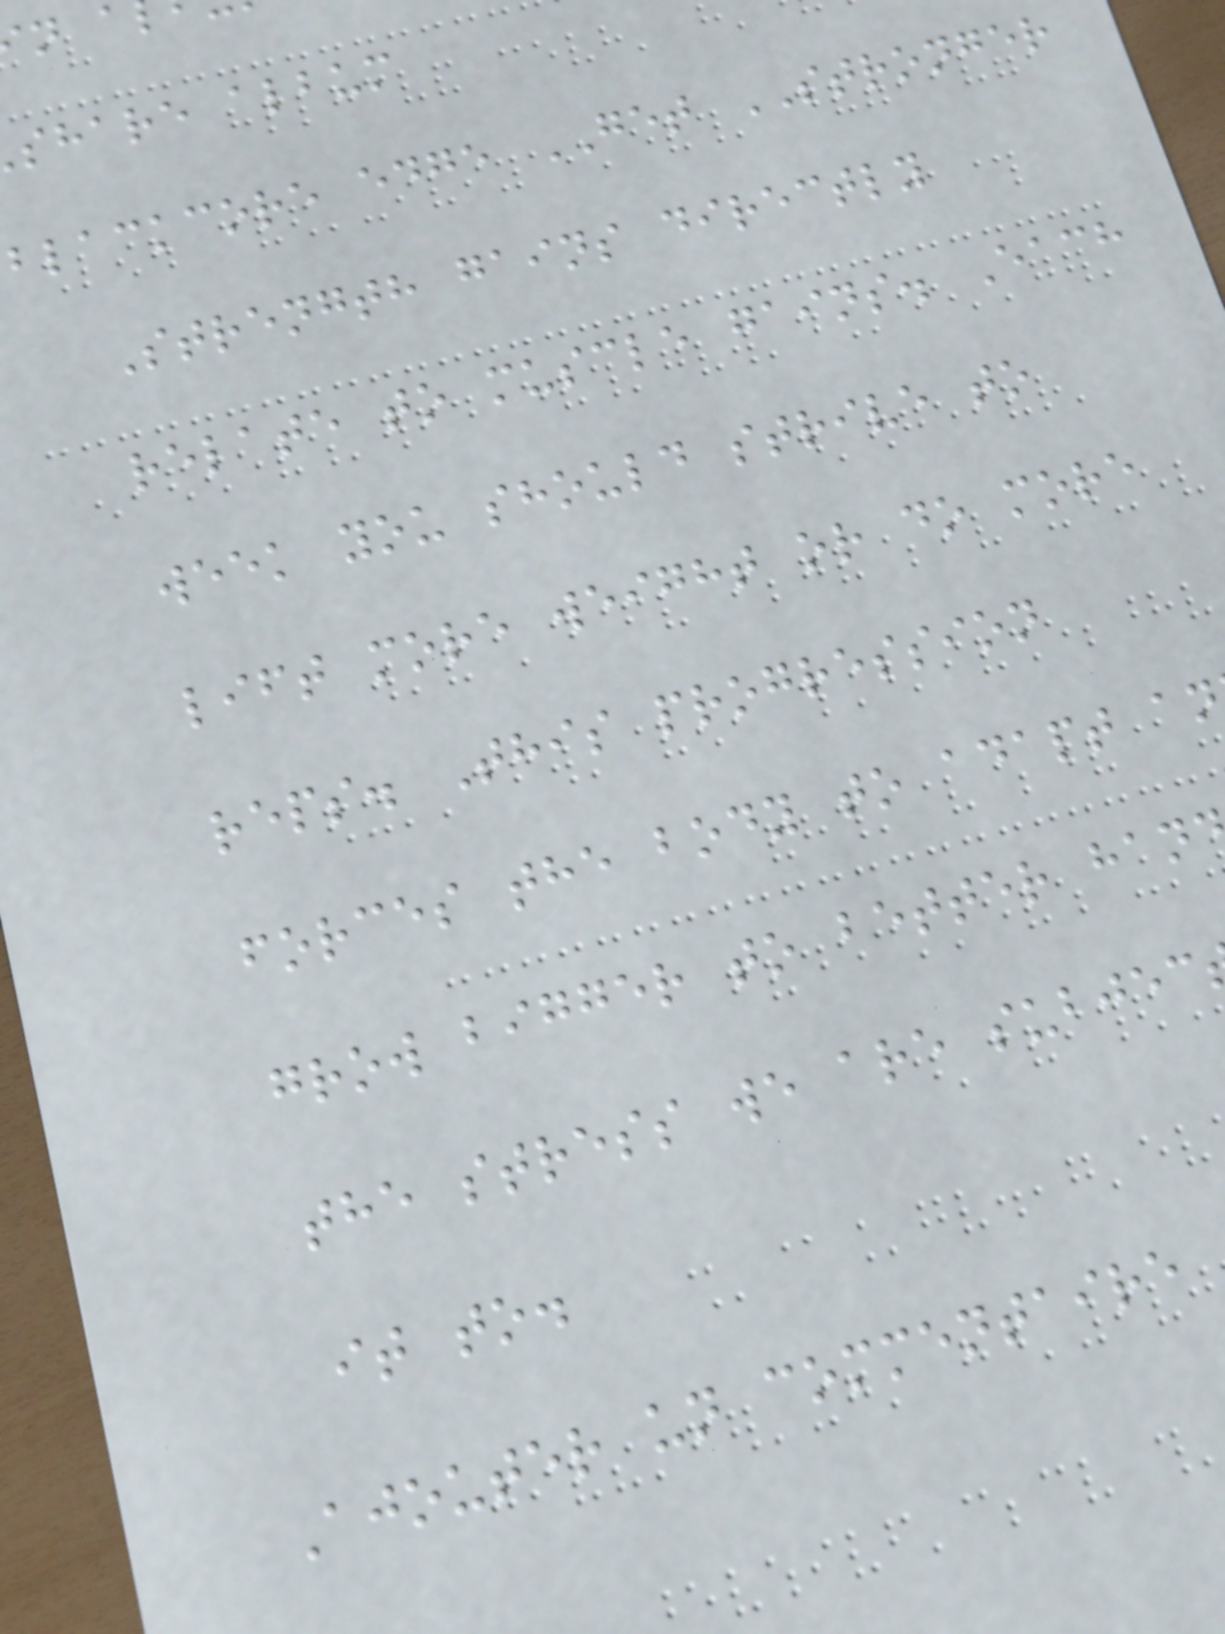share album
blackcore edge GET STRONGER
Strength gains directly
relate to muscle gains. Each
week you should strive to
lift more weight or do more
reps. This progression
forces the body to adapt an
grow bigger to better han
the stress we are subjec
it to.
Ajouter un commentaire
